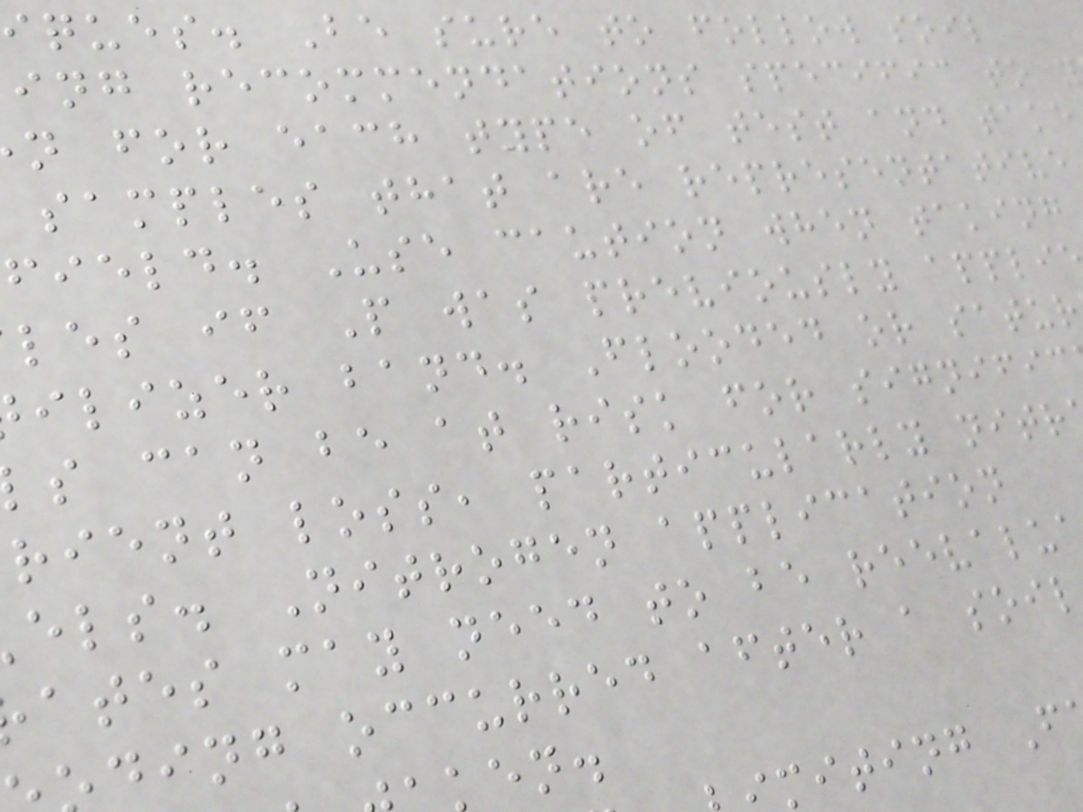ques. Be sure to follow soil
ing recommendations specific to y
n for each type of test and take
samples that are representative
field. Use caution when taking
les if P was previously appli
ilizer band. Flooded or satur
s can be at risk for signific
rient loss, particularly nitr
els. Nitrogen application
ates may need to be reevalu
ding occurred after a soil
miting F
